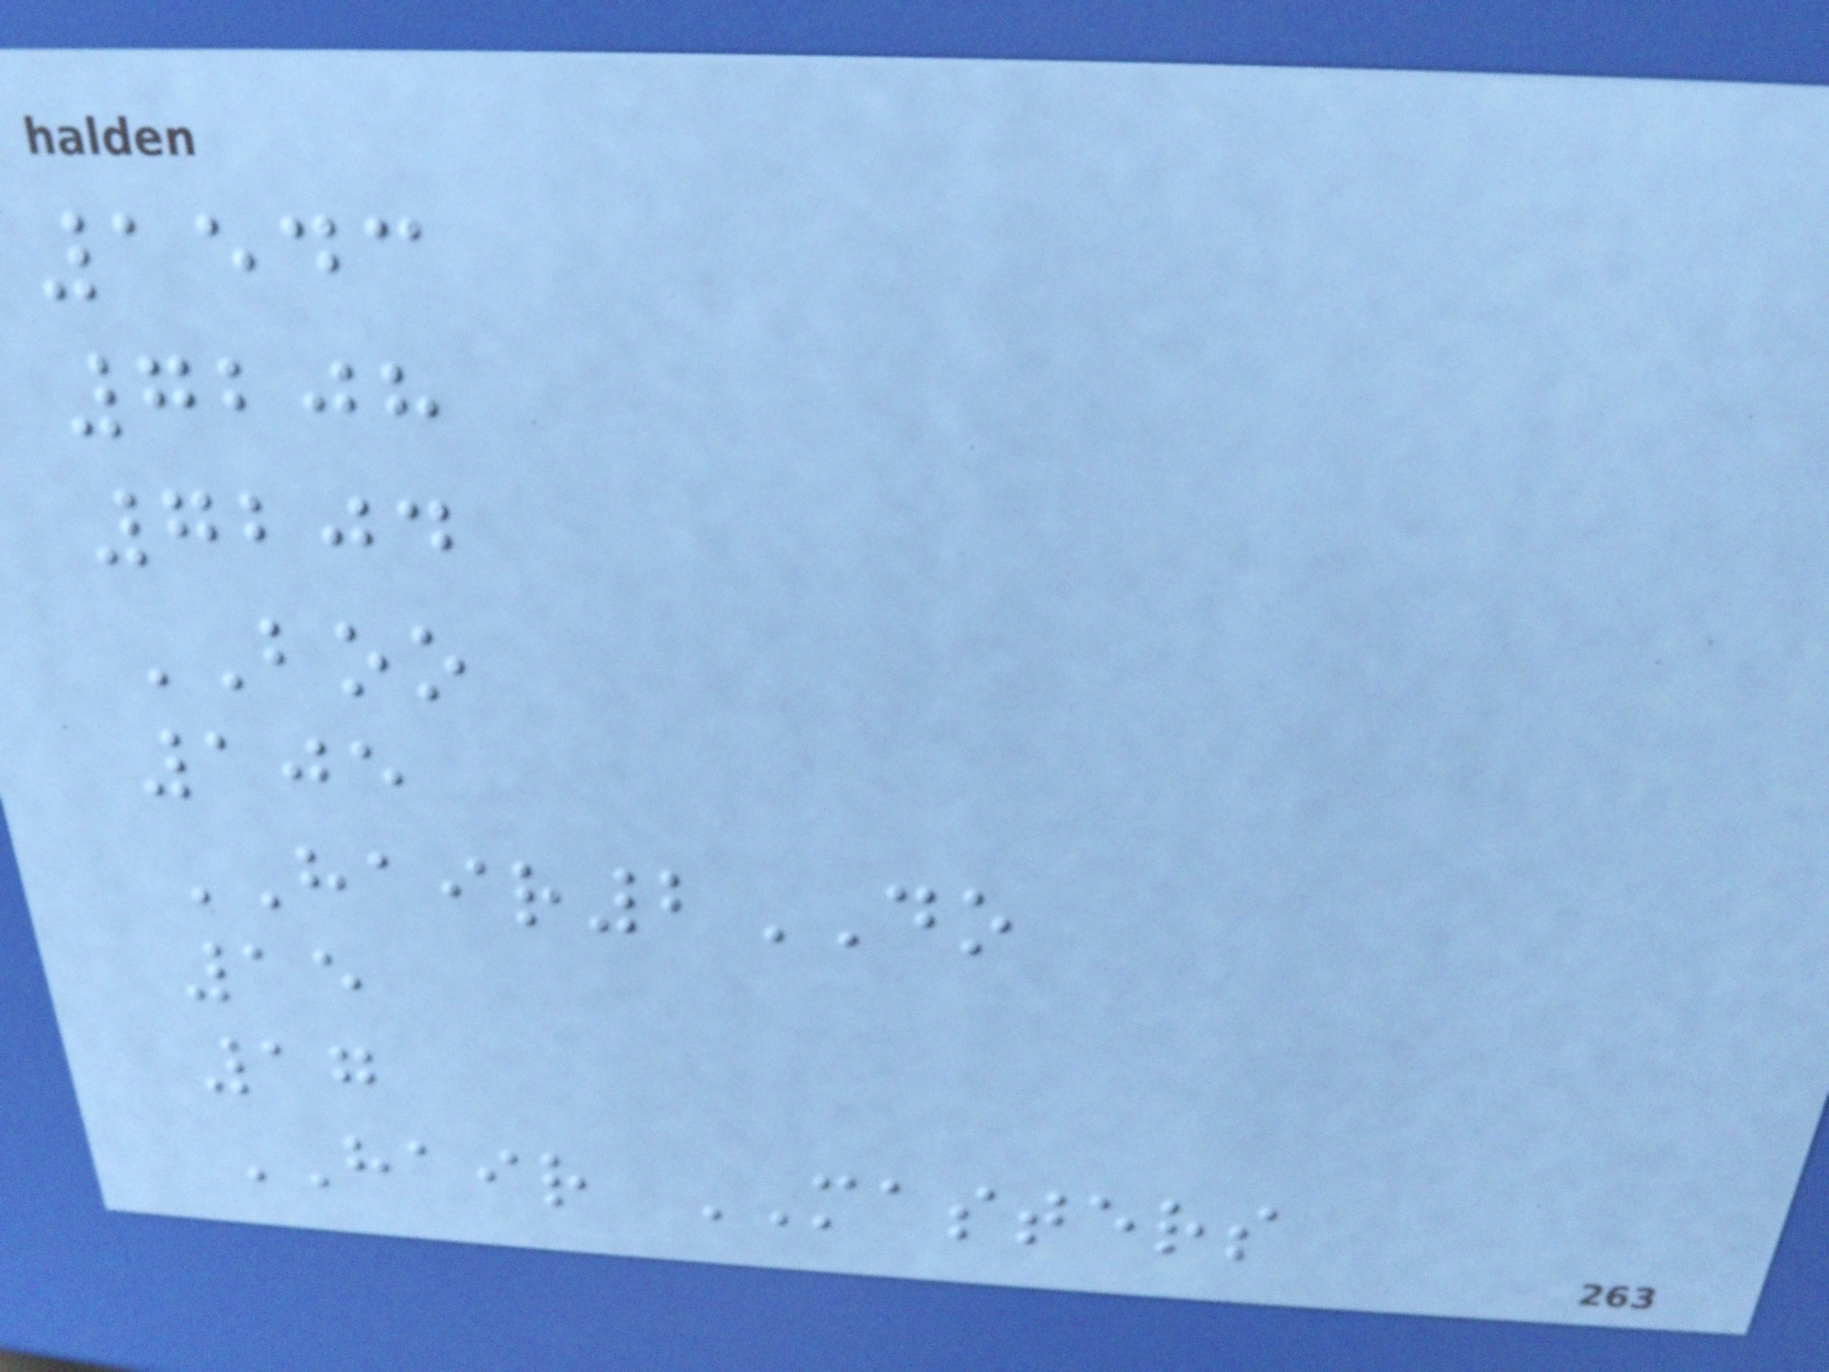1543
7208
7204
BOO
105
HAIR2DO
15
17
HAIR MASTERS
